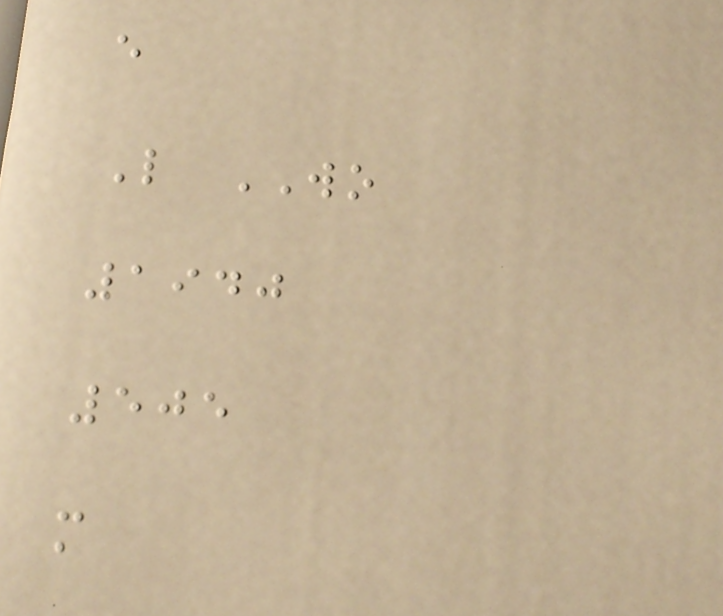e
L WO
1940
505
m
